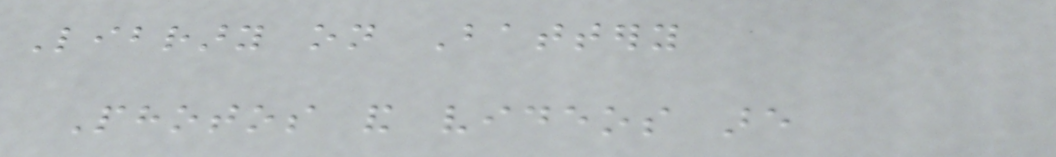Library on Battery
Photos and videos are
